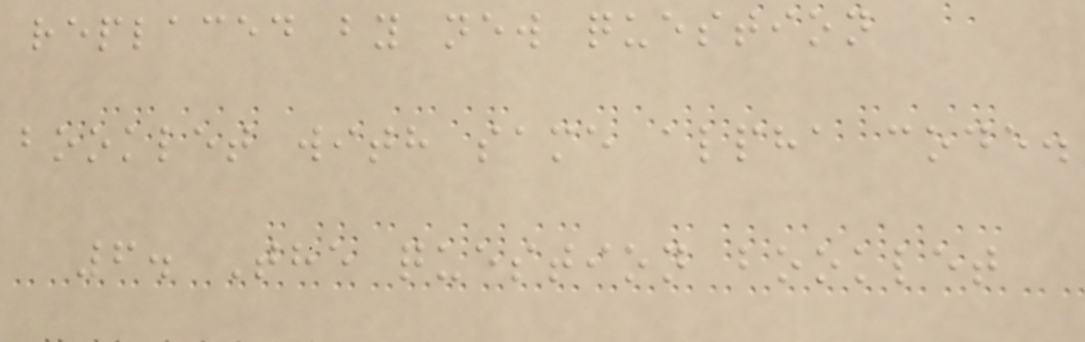replaced by new question
booklet with same alpha code.
6. The question booklet
